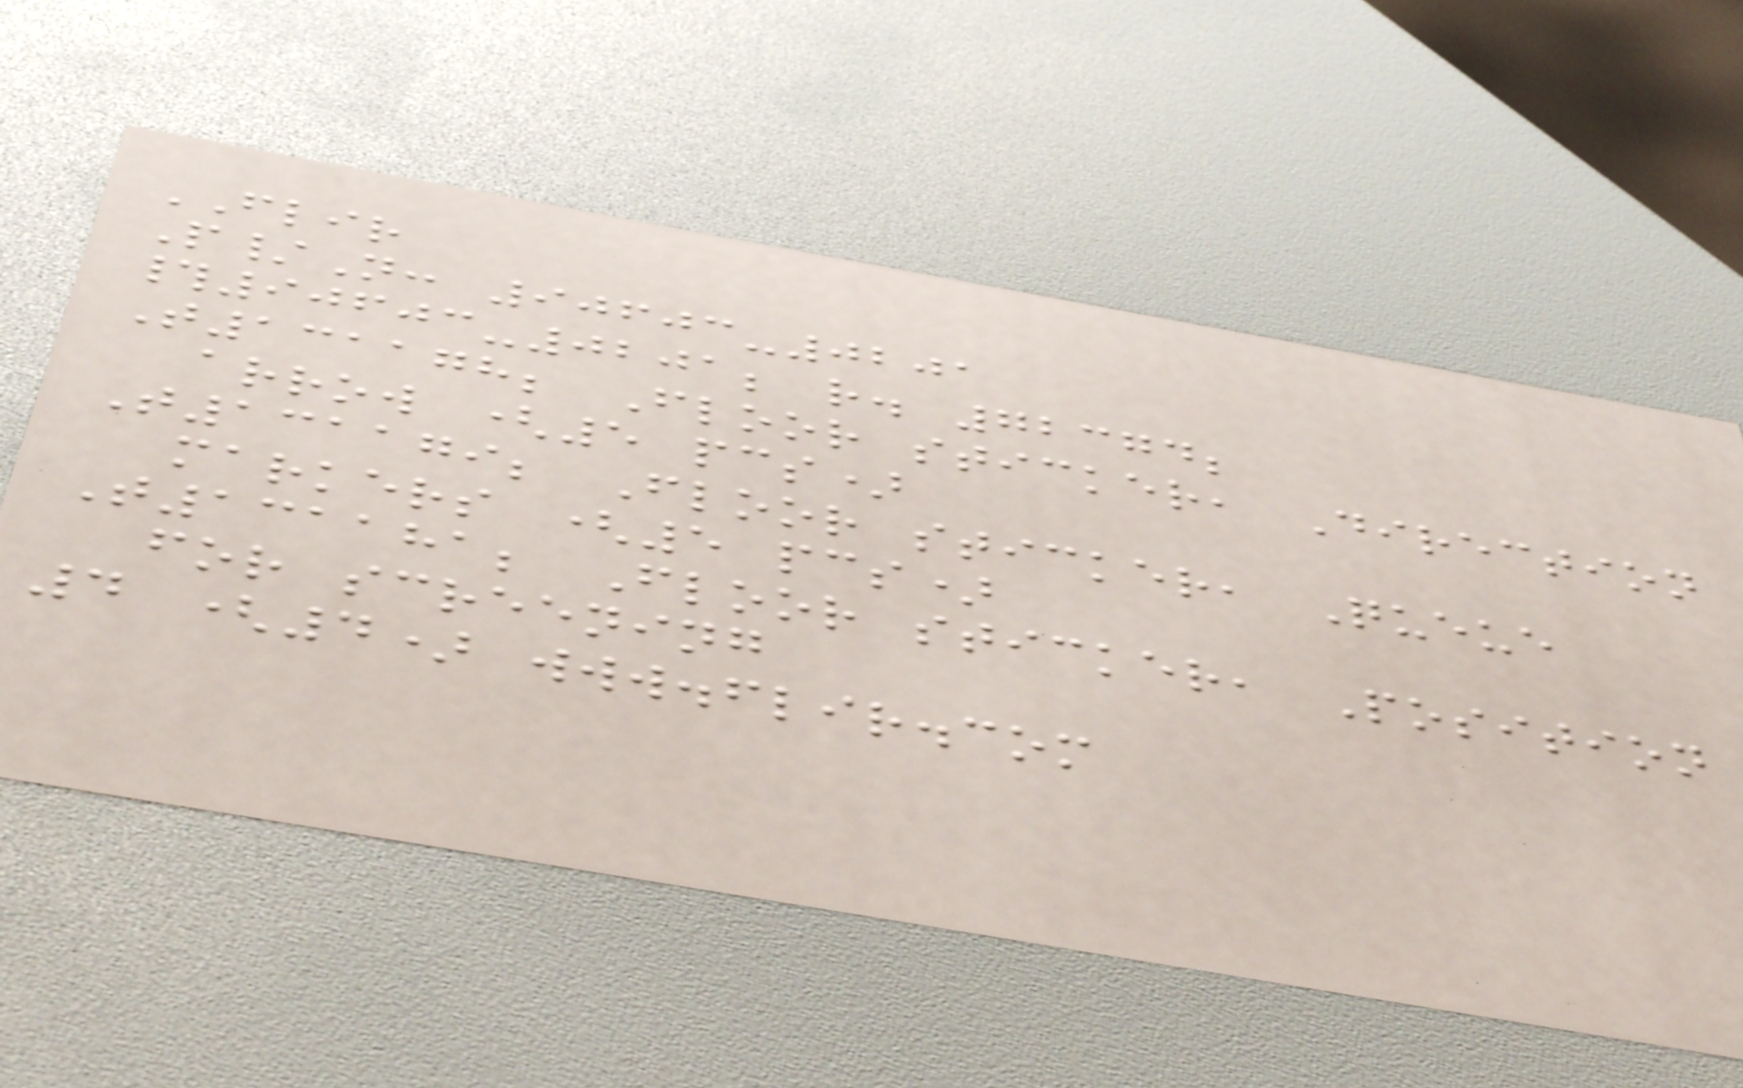FLIR
P/N: 90603-0201
#90603-0201; r. 72374;
T131178; Floor sticker, Direction
arrow (5 pcs)
T131179; Floor sticker, Queue
markers (5 pcs)
T131181; Floor sticker, Position
for screening
4 (4) www.flir.com
